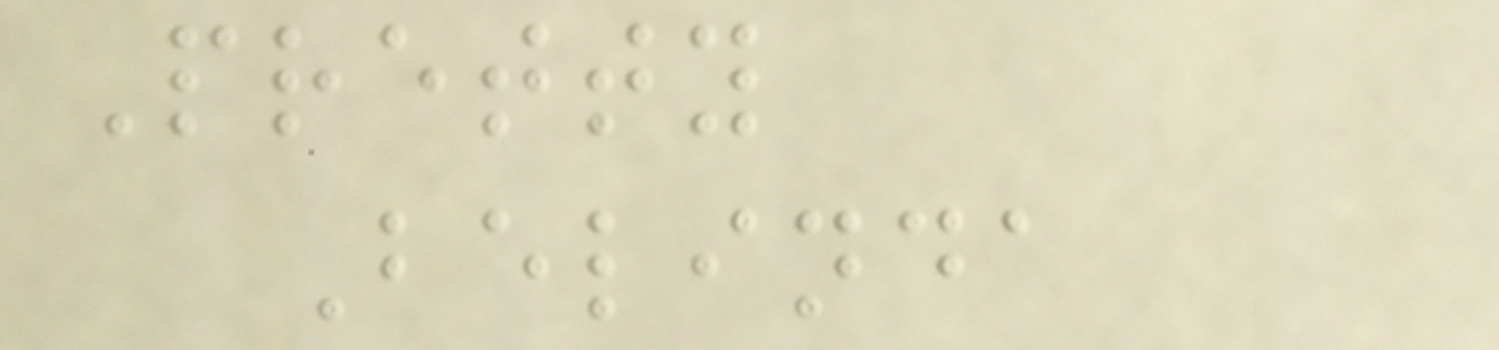Pretty
Belinda
